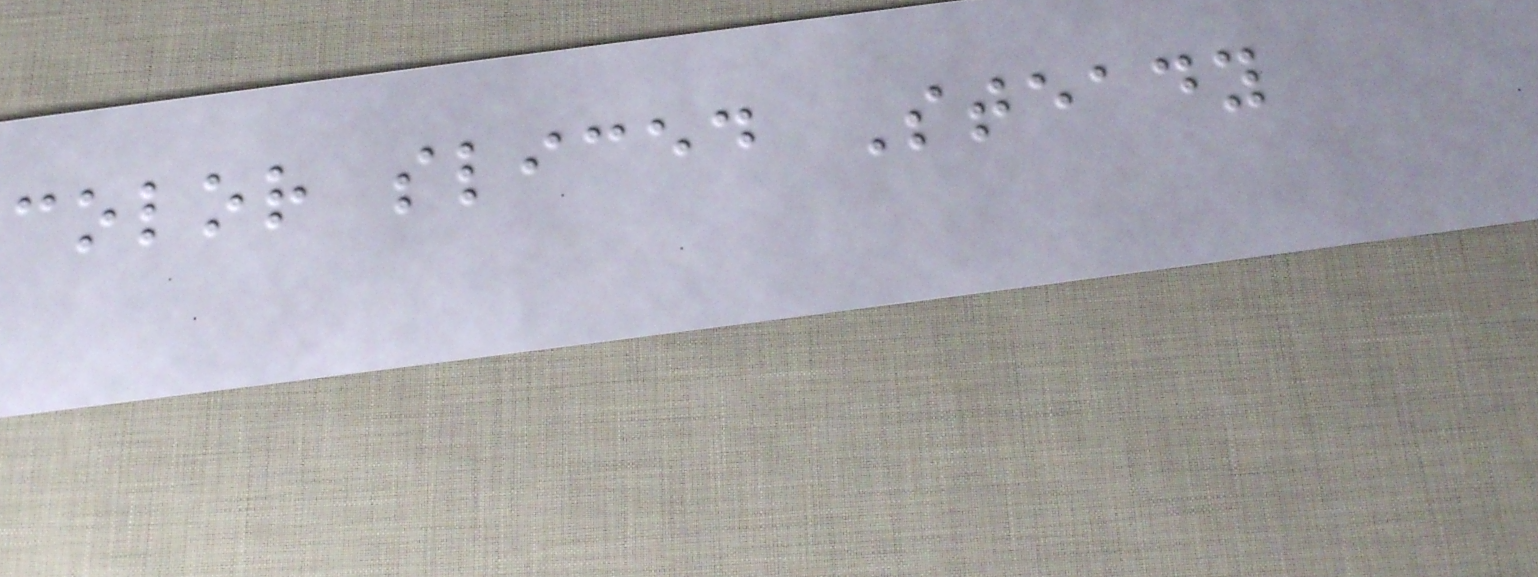color sliced Steady
